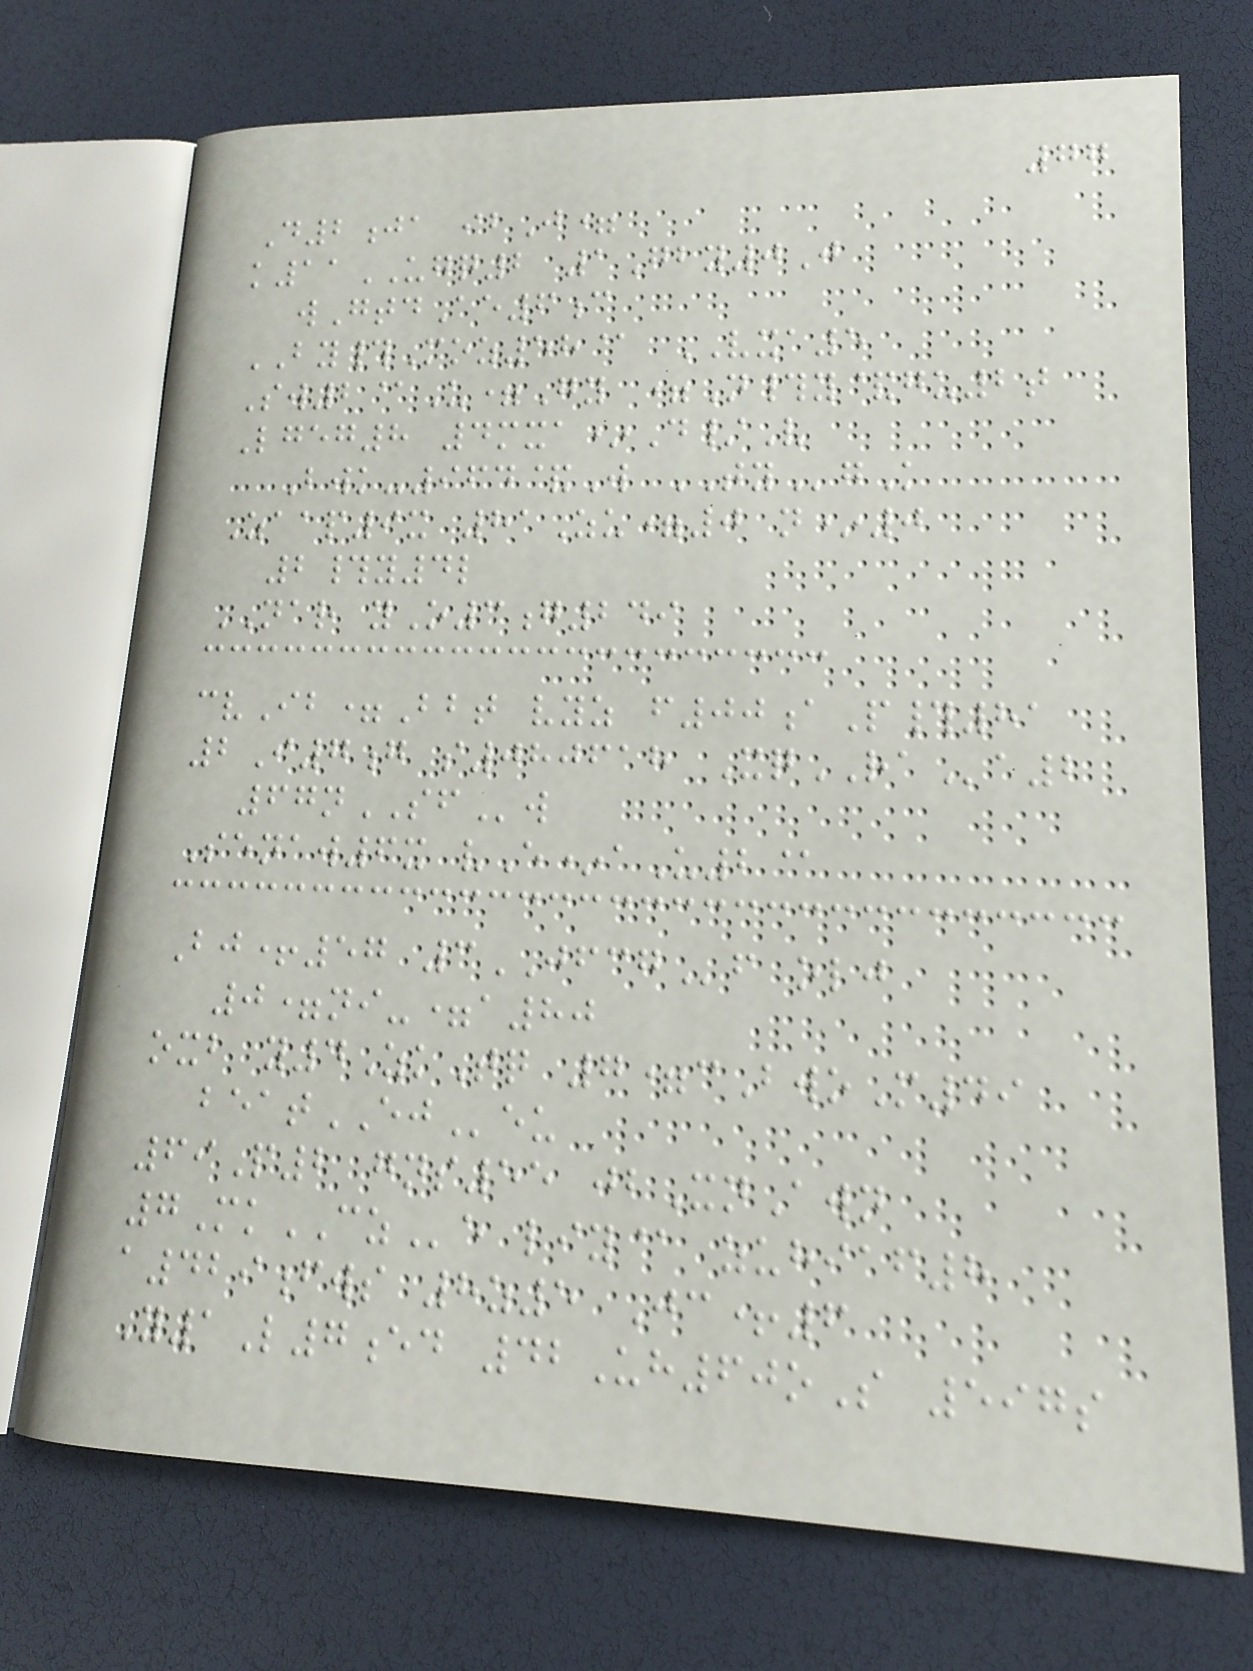77
D2ja ibJ=
k11UGQ2 1Gby0J
wGtdAe6c
BY#Moz58@ VXA5
Sw2@U=Gy =N#y&gu2t
Lgeg8 4mxa*D/V
Bwk-964&W TYgK
Zaap9x 81Zu=0 n*0
2#y4l
NAR yO3g249
cvIb=Bbt vyz f00aP#81
2I7g s080618 XqRAa2
67nSFw
Senaw6x vE*aU2@
Bj+57 3JFCGf olj
0=ni-=a80
oxb y4ZkTq 7=cBwoM49
beatEJeu
69P2 gns55 jbXnAwn
7MkCZe liy@ zuhiaf8
a429fws 8z5 Jc+6
Y1L7ed 42Uh60oS 597s
